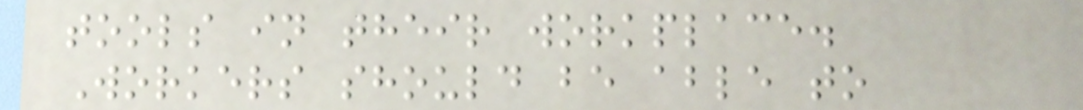tools in their workplace.
Workers should be able to
